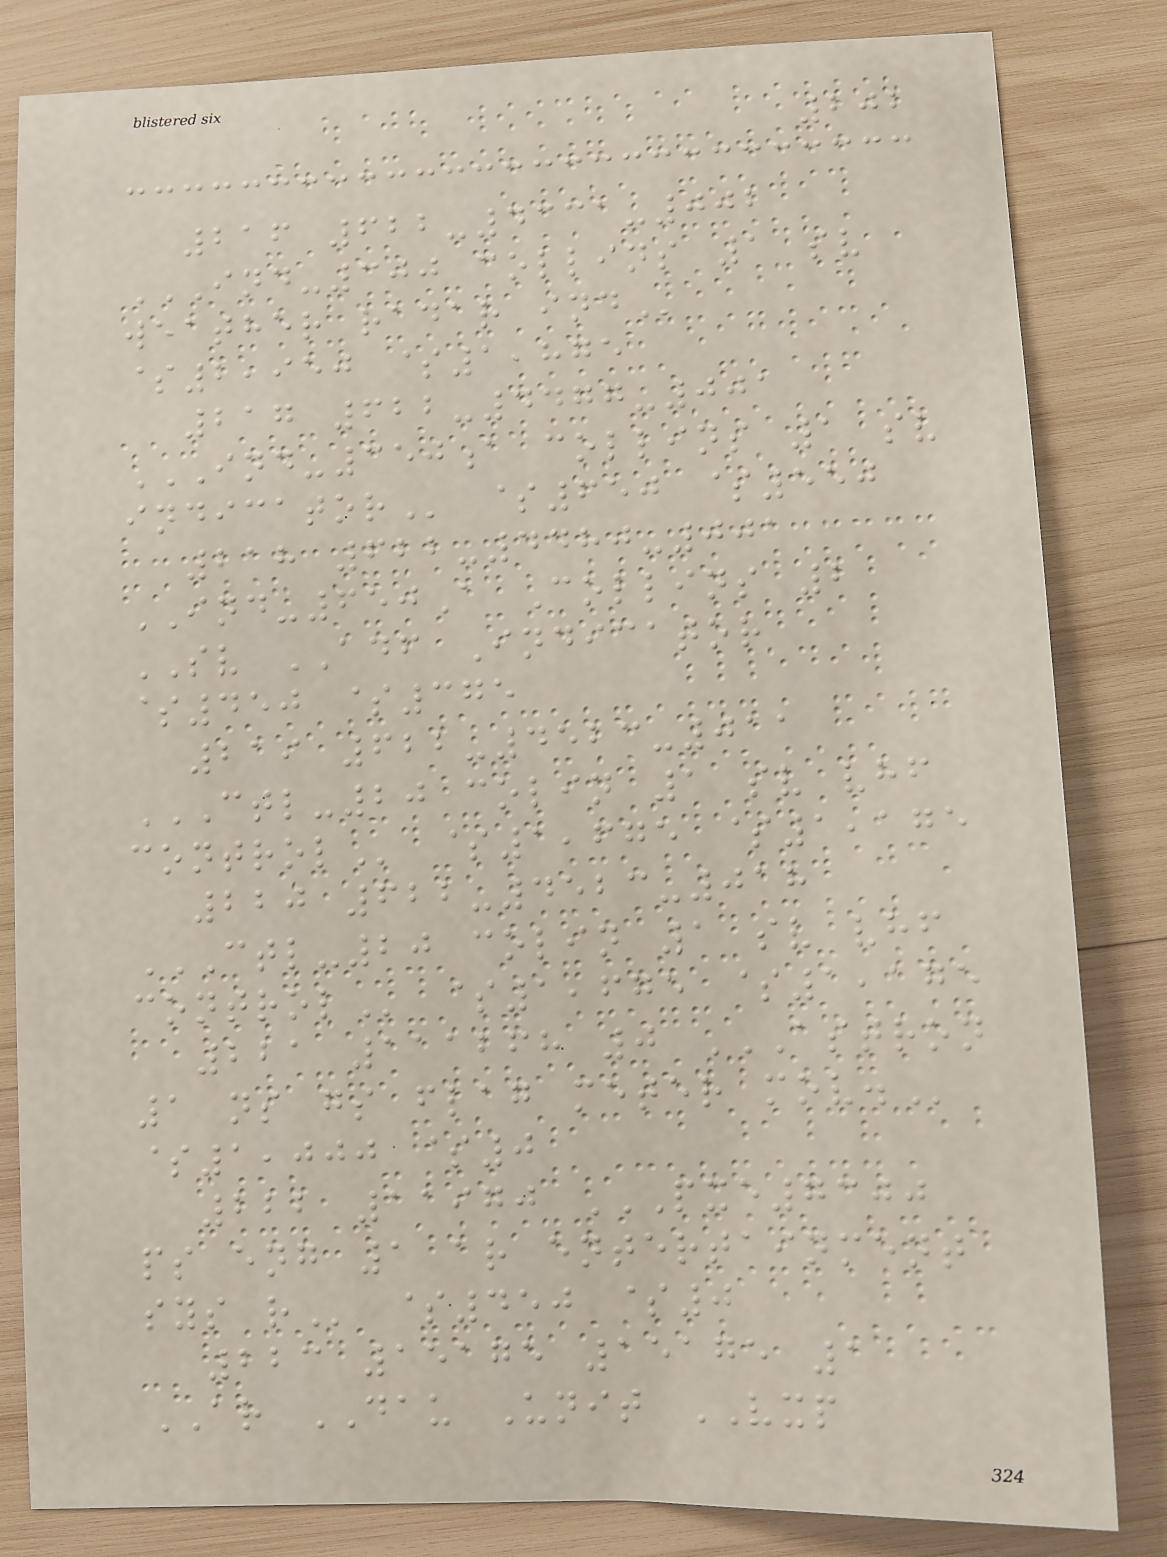202
216 622-4331-002
IND-300 COLLINS 1 SV
WEATHER RADAR IND
$2,950 $1,875
217 622-4477-001
IND-350A COLLINS 1 SV
INDICATOR $650 $550
218 622-4480-001
IND-650A Collins 2
SV ADF Indicator
$450 $375
219 622-4523-011
CTL-20 COLIN 1 SV VHF
CONTROL $1,675 $1,175
220 622-4523-018
CTL-20 COLIN 1 SV VHF
CONTROL $1,675 $1,175
221 111268 0 ASTRON
1 NS GS FLAG METER MOV.
$1,000 $0
222 11970 PXE7300
PS ENG 1 AR ENTERTAINMENT
SYS R $450 $0
223 15175 15175 1
AR DAU Unit VXP
